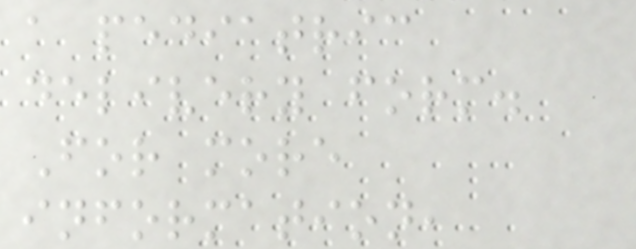a pediatric
delivery form.
For more
information,
